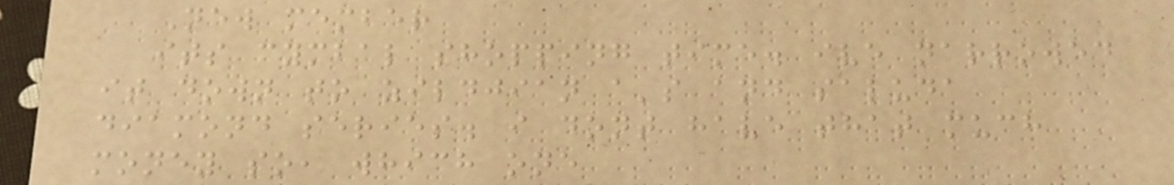New member
its cymbal shopping time. ive narrowed
it down to zildjian a's and saluda
diamond series. i dont have that much
money so, which one
